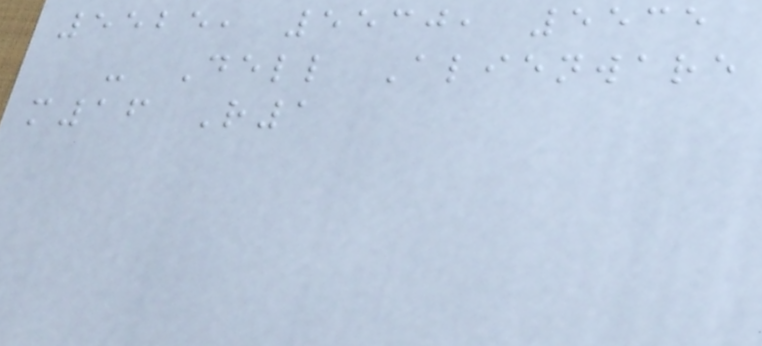5525, 5530, 5535
- Dell Alienware
m16 R1
